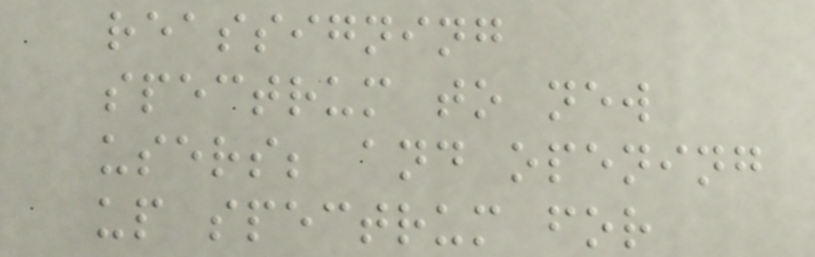reassigning
spectrum to new
users; and opening
up spectrum for
